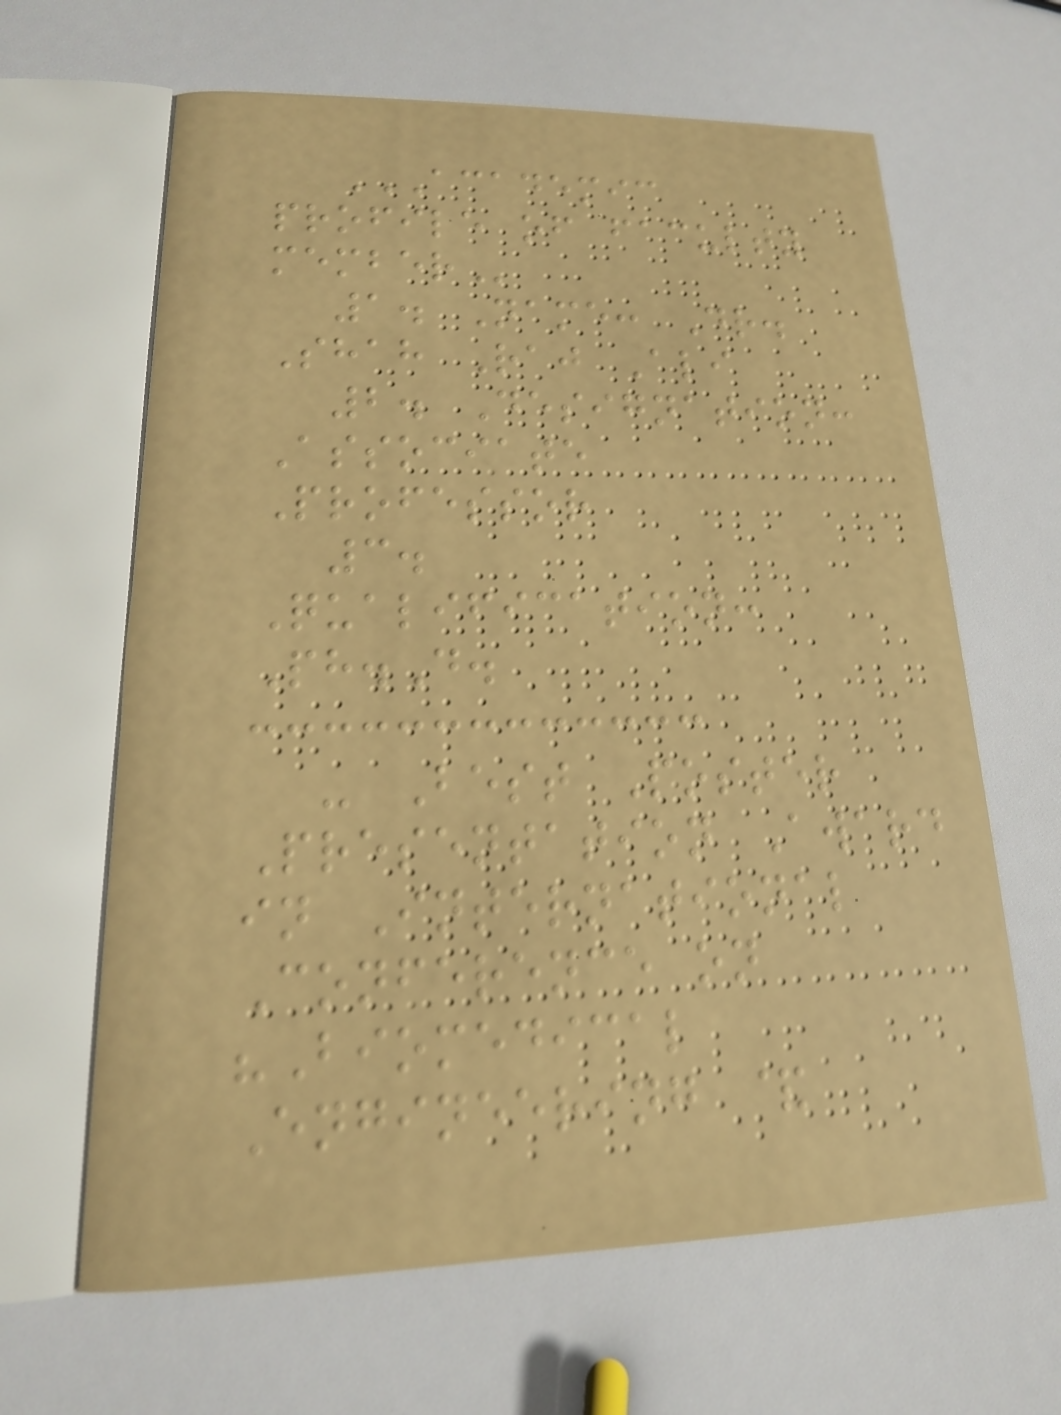ACADEMIC
PROFILE OF FACULTY
MEMBER
1. Name: Dr.
Shah Raj Ali
2. Designation:
Associate
Professor
3.
Qualification:
Ph.D.
- Best Poster
Presentation Award
in International
Conference on
"Biomedical
Engineering &
